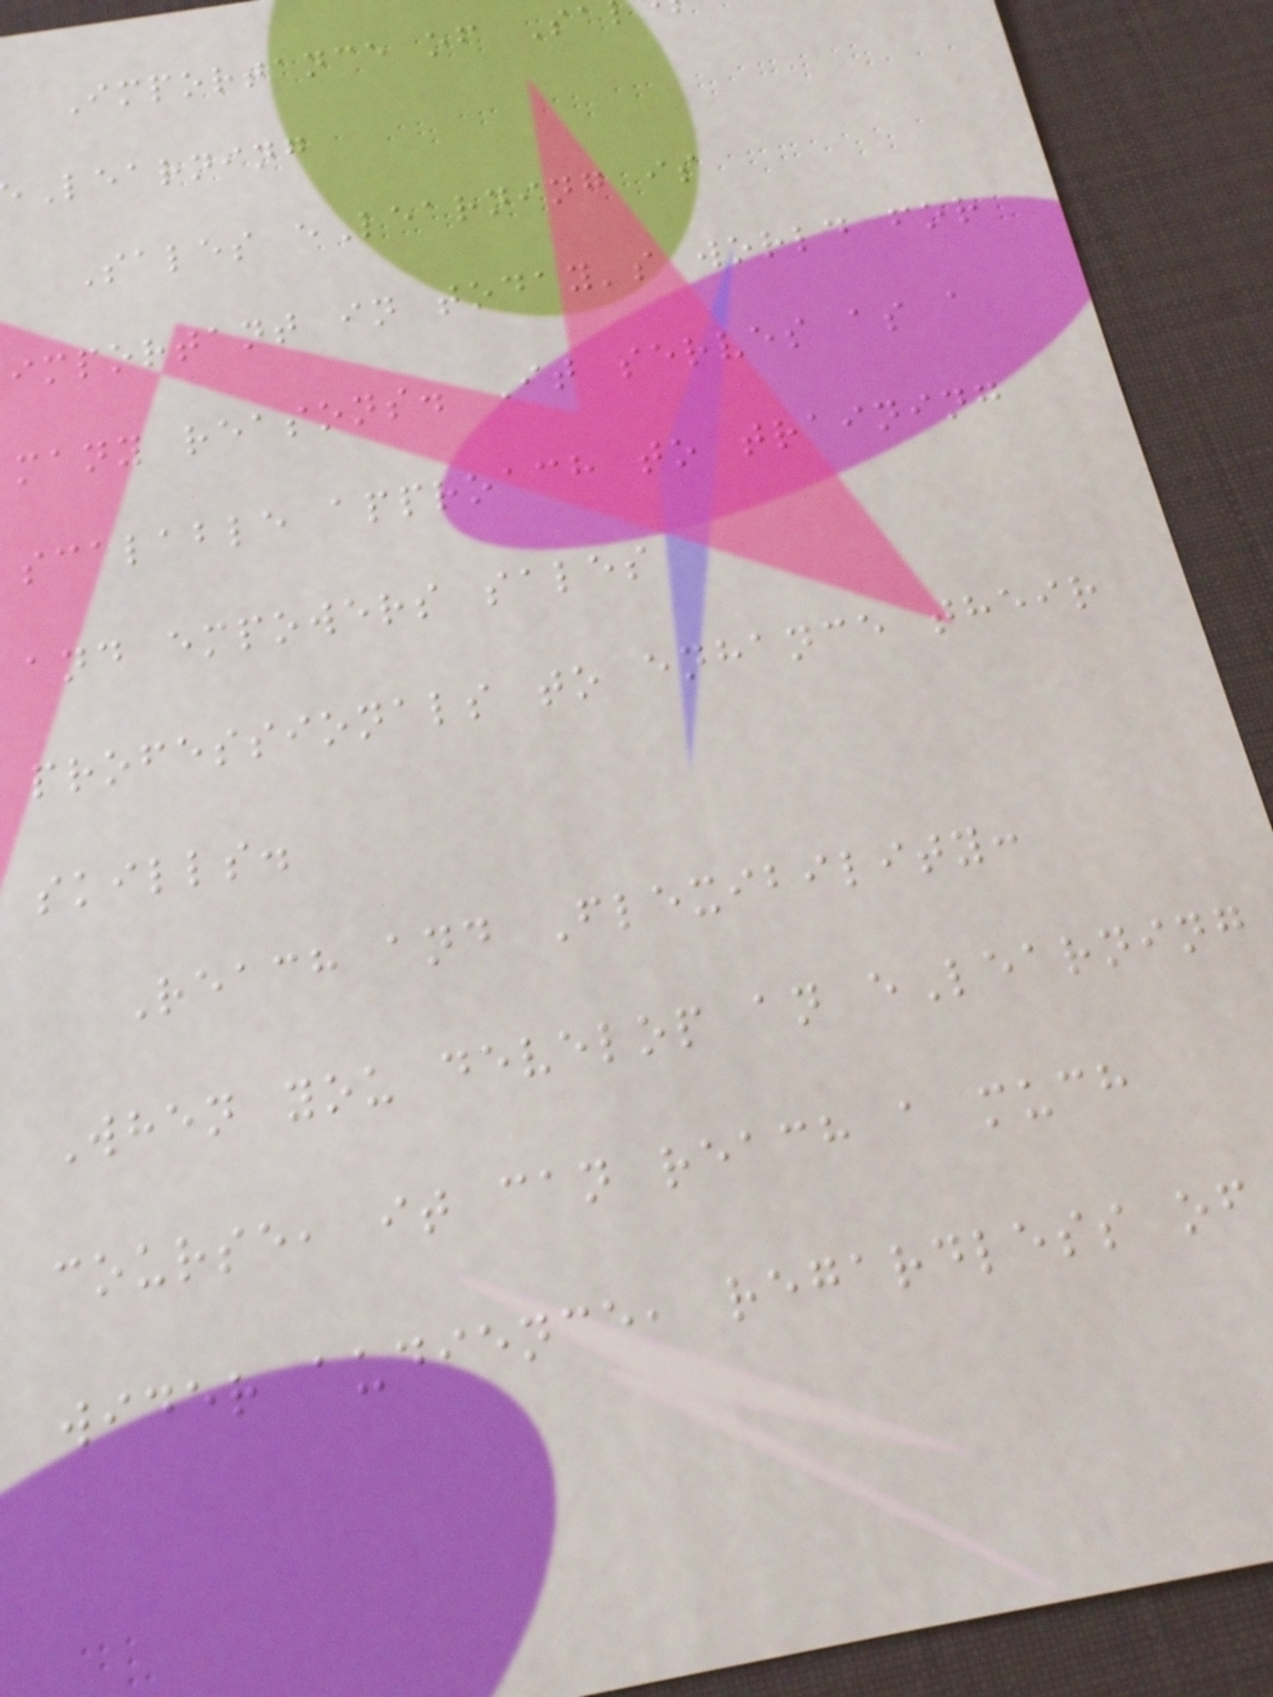Importance of Sa
Learning
Sales eLearning is
important in today's world for
many reasons. It serves as a
scalable approach to training
and empowers sales
professionals to enhance their
skills.
Reach and Flexibility:
When you develop an eLearning
course, it can reach a much
wider audience, regardless of
